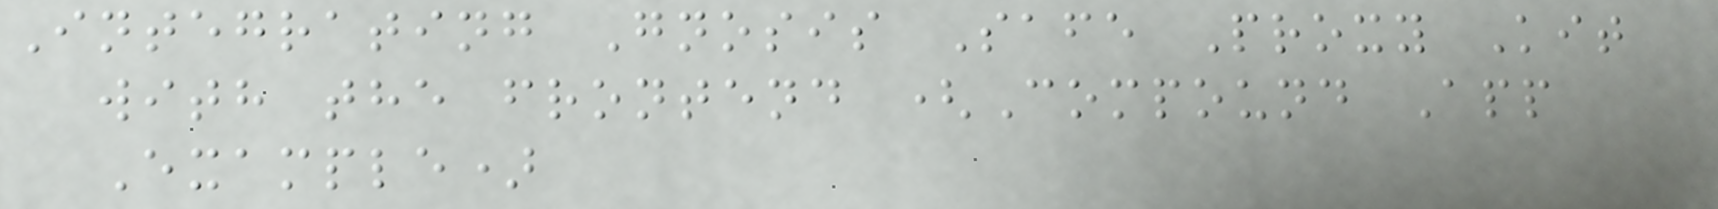Integrating Gnosis Safe Proxy Kit
with the frontend (Compound App
Example)
